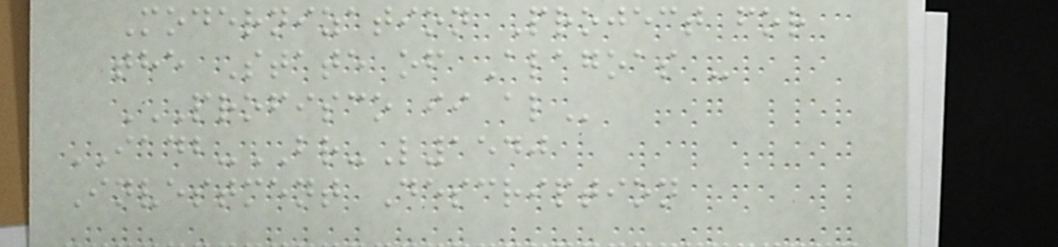Modernization Project for
the State of Alagoas -
PROFISCO II AL
IADB-BR-L1540
Investment Description
